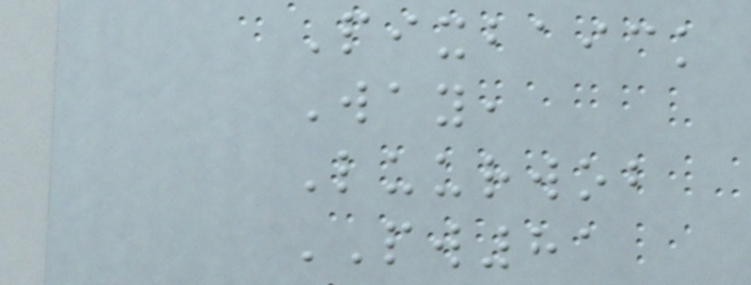Pixbaick
Way,
Luurwob
PW81
